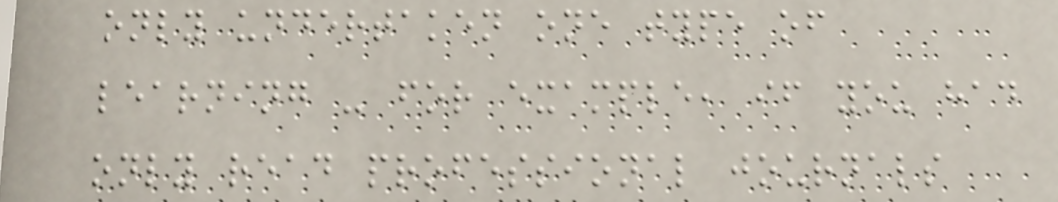only undertaken one type of
learning - for example, if you had
only read professional journals
